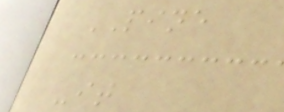PINE
-it
